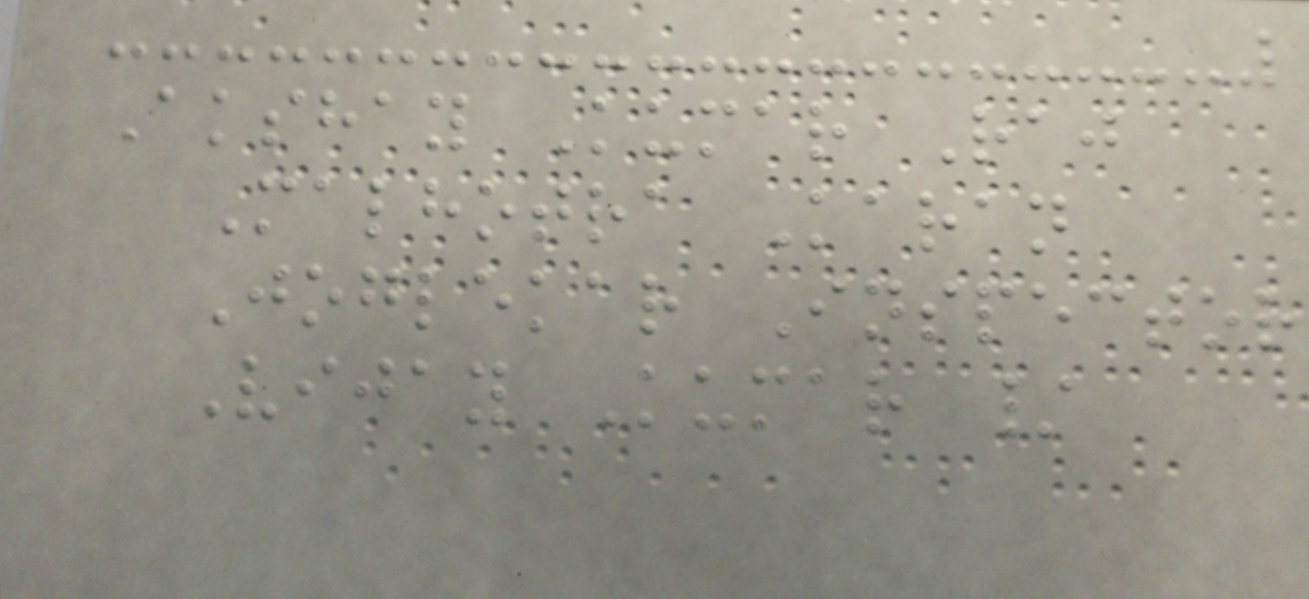Akshay Kumar Raj
Malhotra Karan
Joglekar Inspector
Vijay Kumar /
